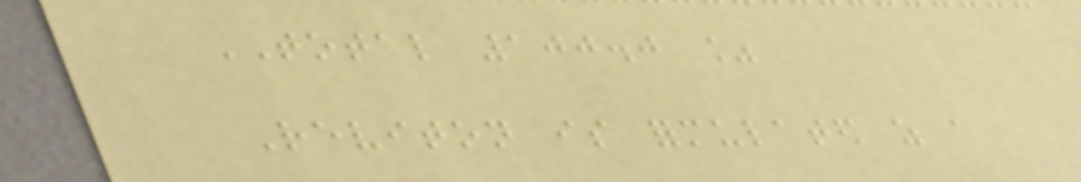TOTAL 100.0 %
Reviton is formulated as a
